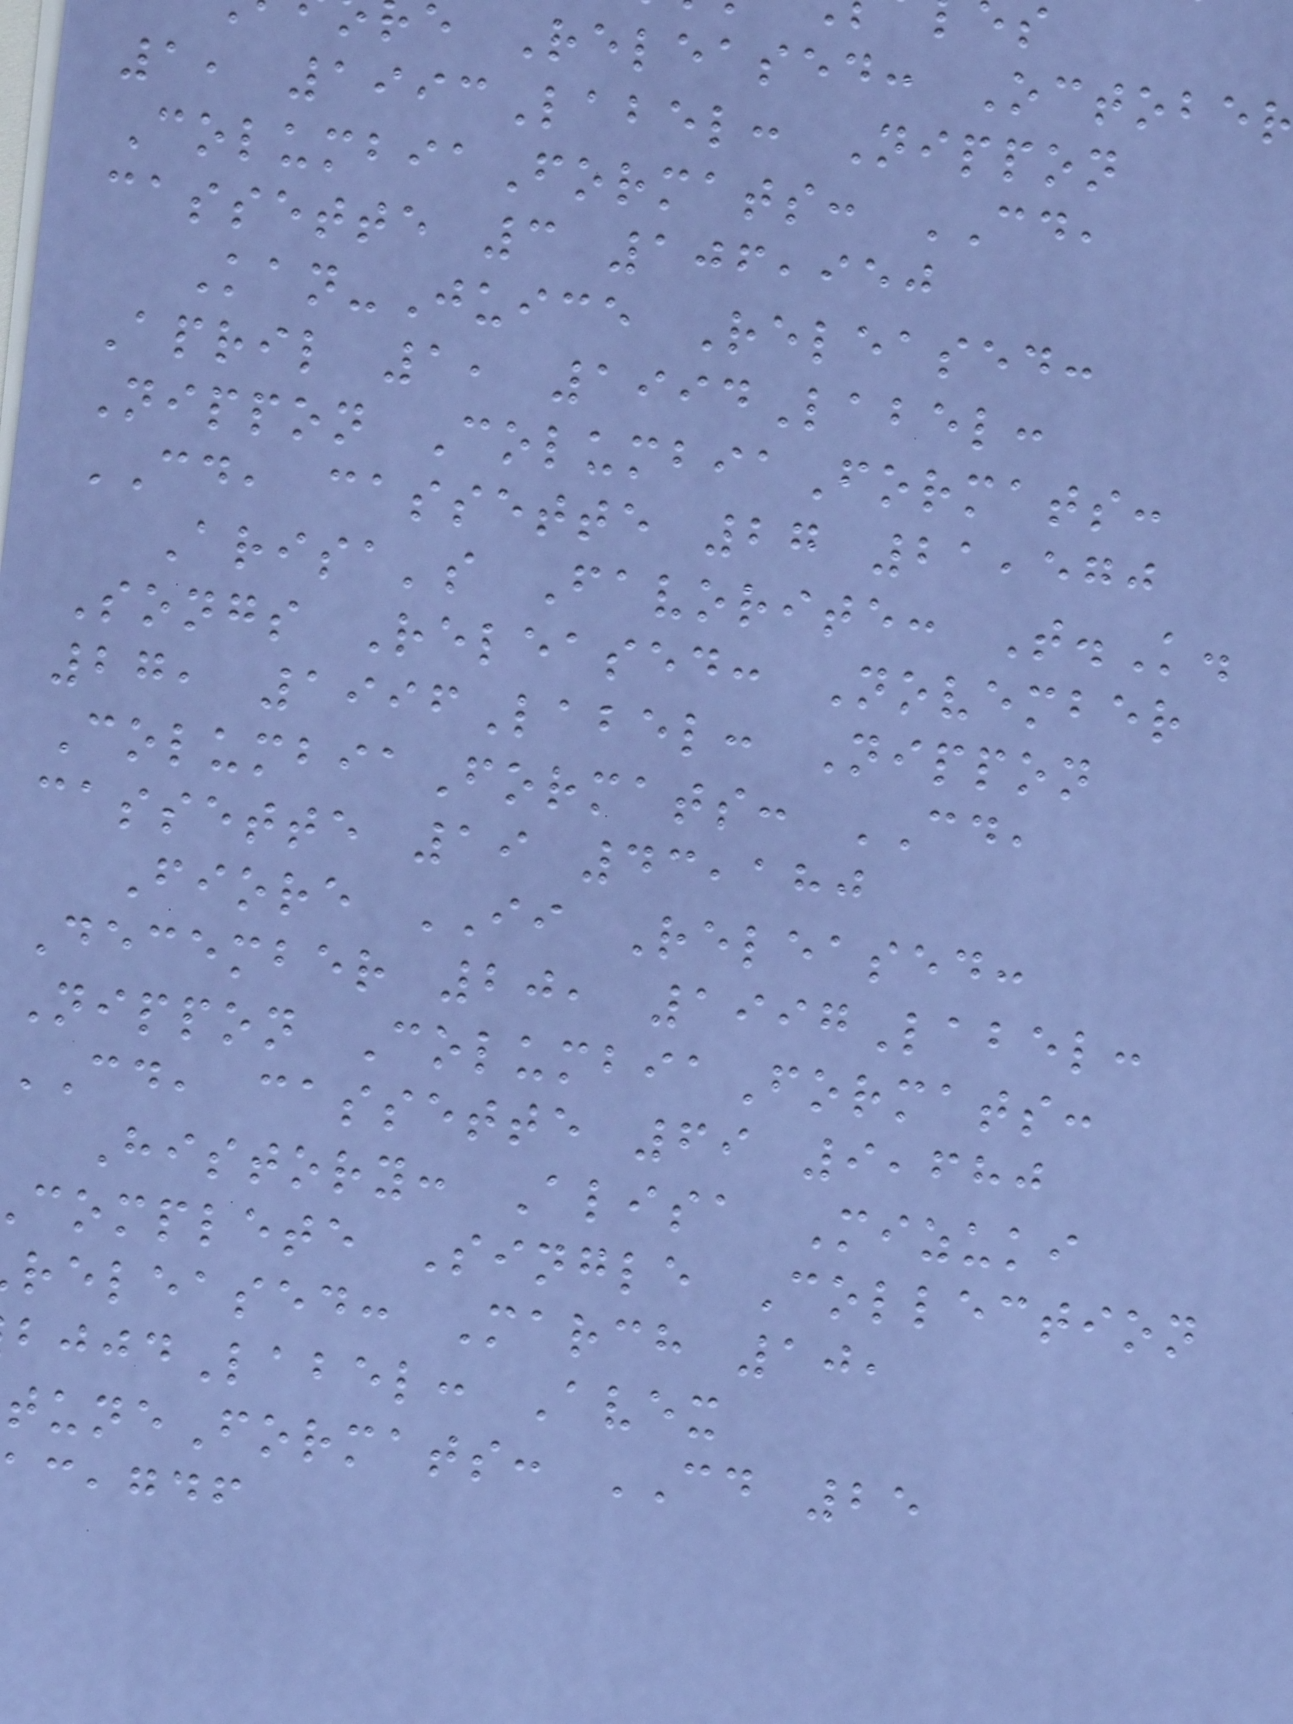e Released: Octobe
1, 1993Label: Nippon
ColumbiaFormats: CD,
cassette 3 106,950
Kan-Juice Released:
April 1, 1994Label:
Nippon ColumbiaFormats:
CD, cassette 27 21,570
Arisa's Favorite: T.K.
Songs Released: November
27, 1996Label: Nippon
ColumbiaFormats: CD,
cassette 19 43,180
Fiore II Released:
December 20, 1997Label:
Nippon ColumbiaFormats:
CD, cassette 69 9,680
History: Alisa Mizuki
complete Single Collection
released: March 10,
Label: Avex
uneFormats: CD 25
,gdf
